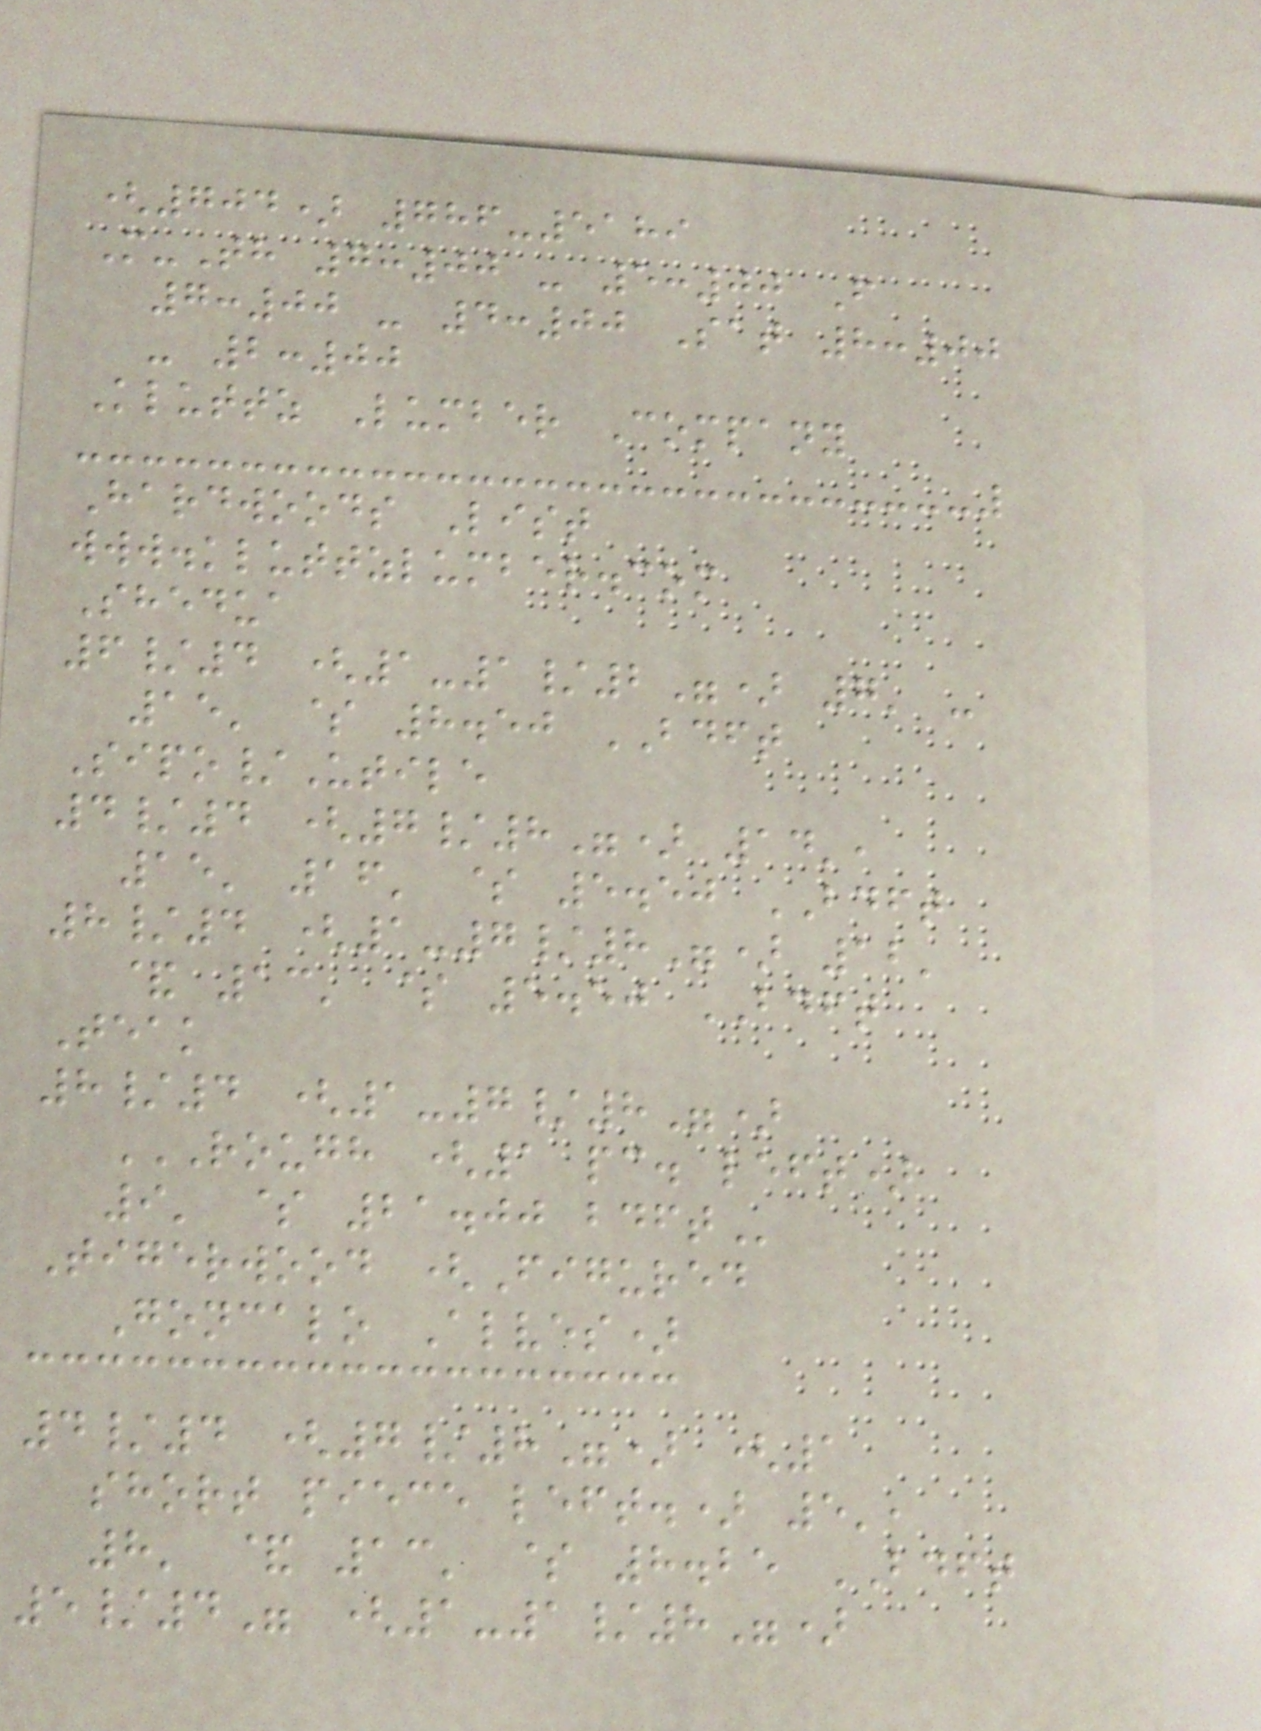(704) 786-5189
M-Th 7:00 - 5:00 F
7:00 - 4:00 Sat 8:00
- 2:00
Kluttz Lumber Company
Hardwoods List
www.kluttzlumber.com
Shedua
6/4 (1-1/2") 7' -
15' $ 8.50 BDFT
Sipo/Utile
4/4 (7/8") 14',
15' 16' $ 5.50 BDFT
8/4 (1-7/8") 12'
& 13' $ 5.50 BDFT
Teak
8/4 (1-7/8")
ROUGH (1 PC. LEFT)
9' $ 21.00 BDFT
Tigerwood (Figured
Goncalo Alves)
4/4 (7/8") (1
short piece left.) 5',
8' & 13' $ 8.25 BDFT
5/4" (1-1/8")
